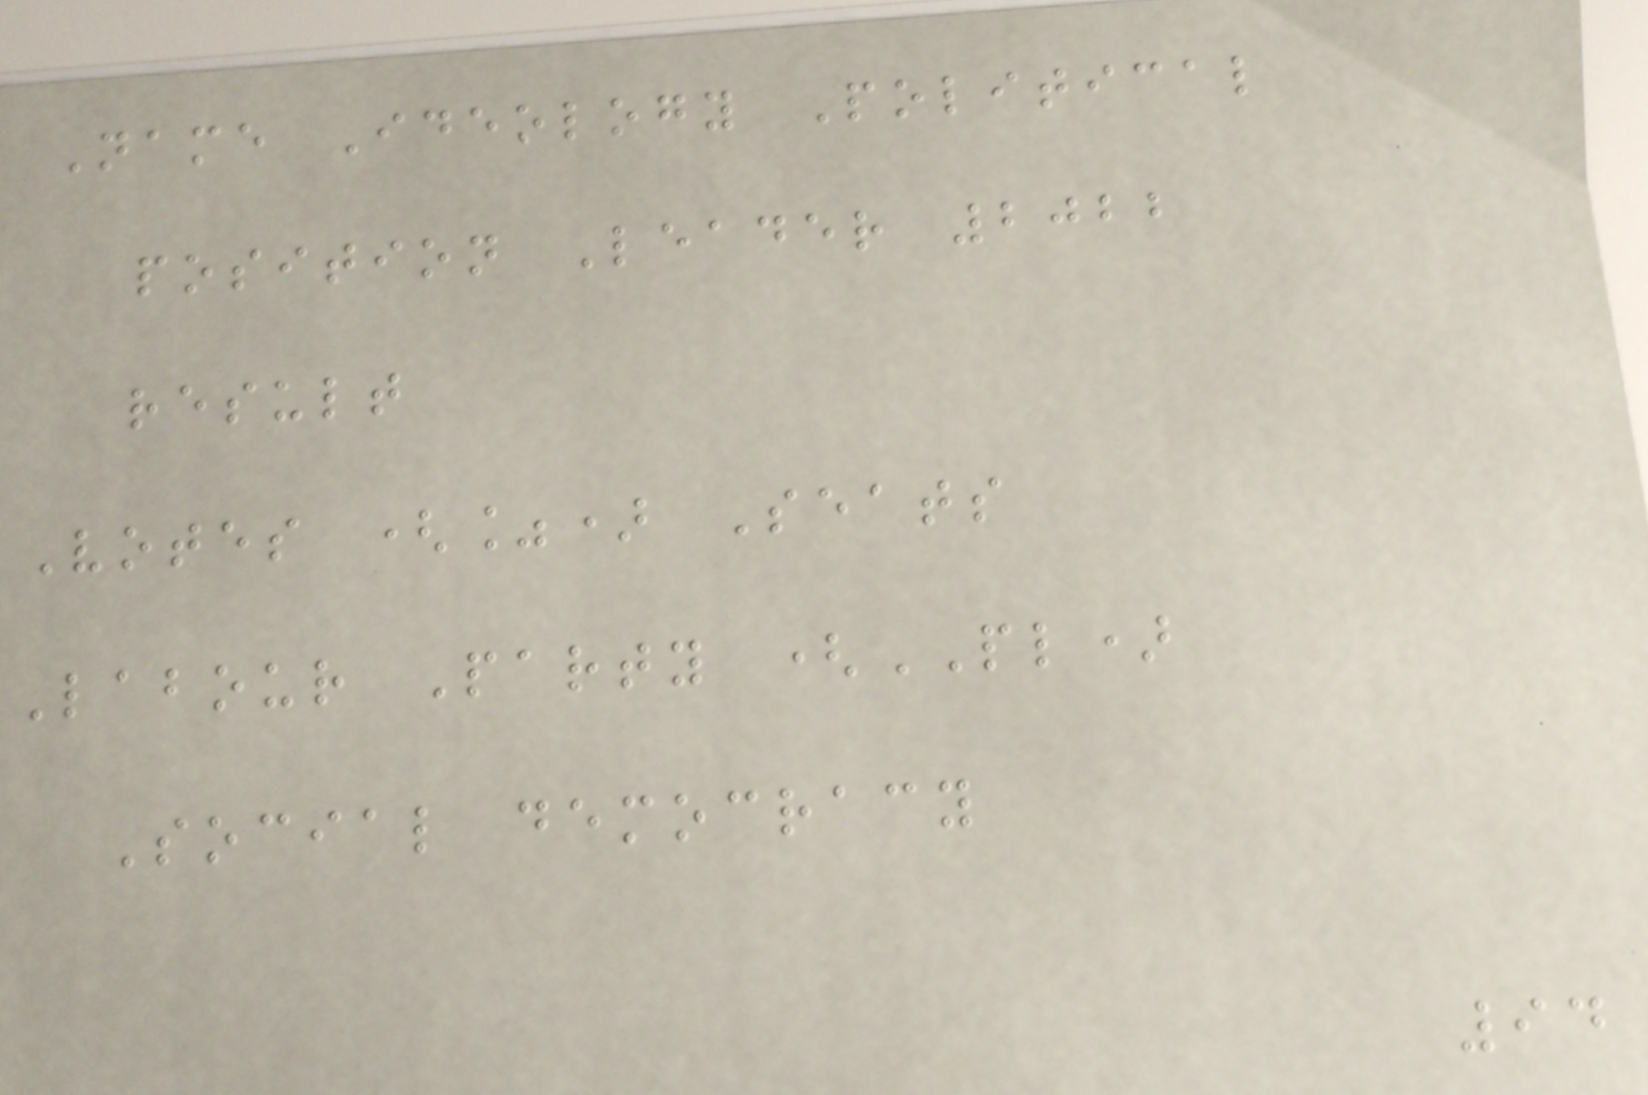Name Ideology Political
position Leader 2022
result
Votes (%) Seats
Labour Party (PL)
Social democracy
94
